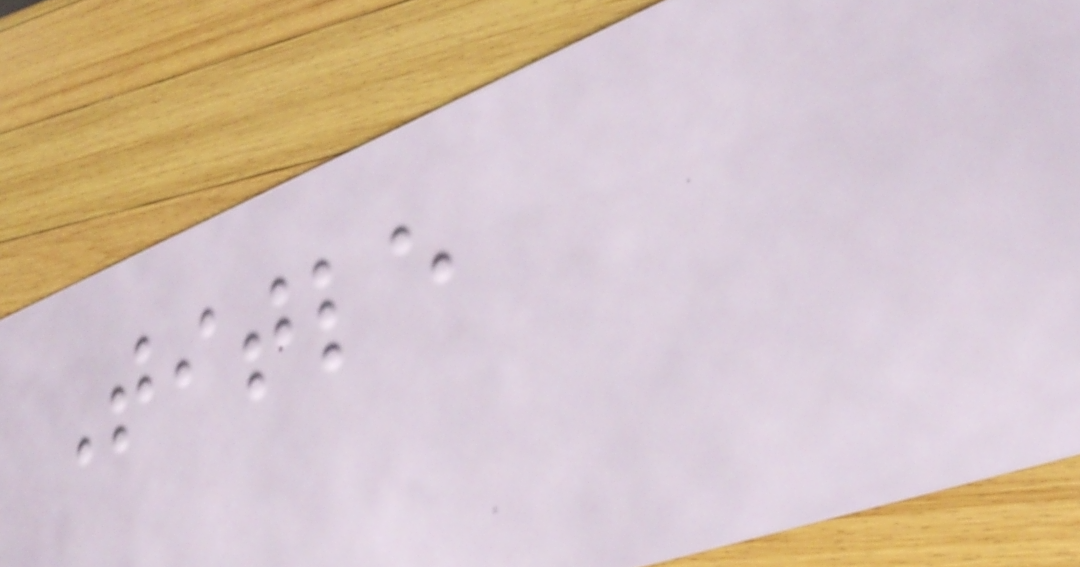Title
